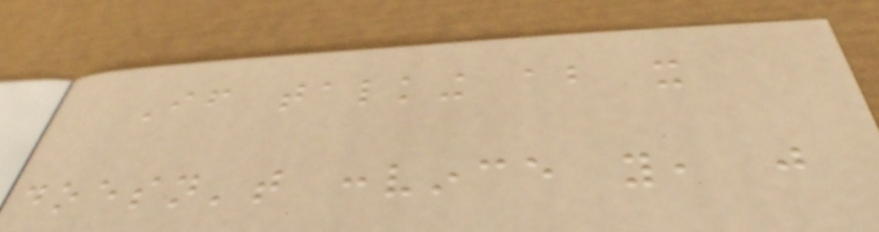If talking about it
doesn't convince you, just
